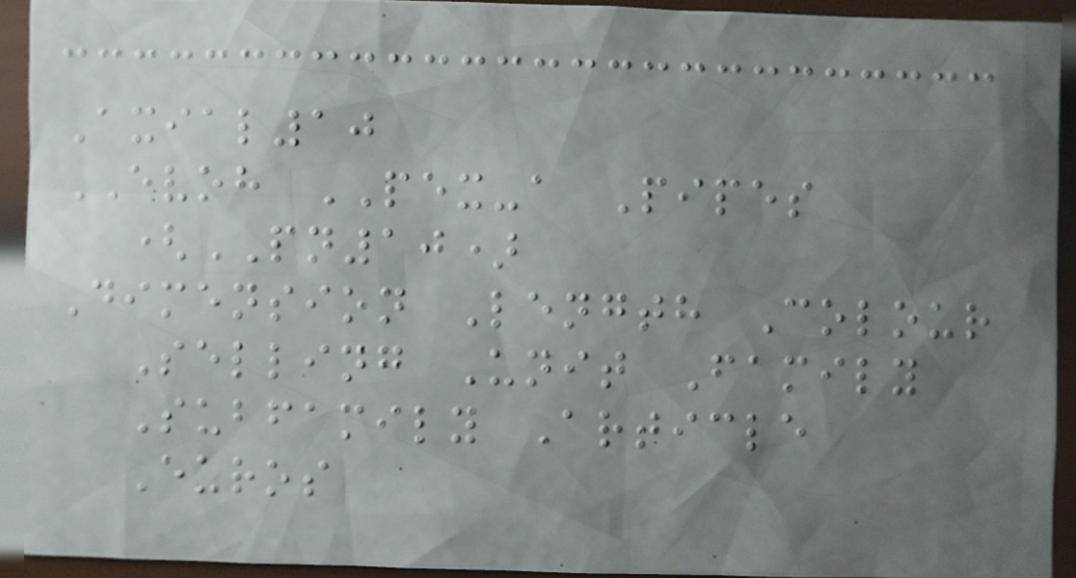Axial10
EVOH PEX-a Pipes
(PN10)
Dimension Length Colour
Selling Unit Family
Subfamily Article
Euros
